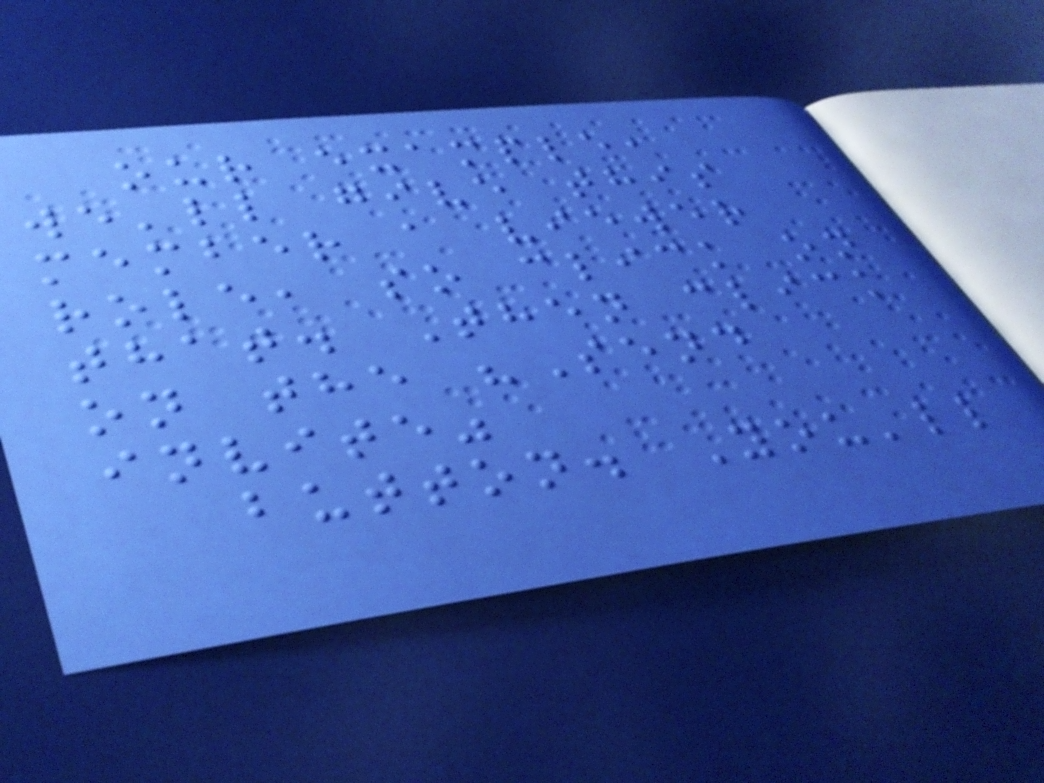our example,
we'll give this
member a viewer
role, so click on
that. Then click
on the "Send
invite"
button. You'll
